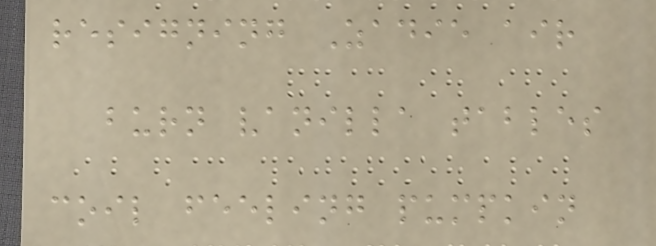resigning Zadie air
burn vanilla tables
coil feeling pumpkin
